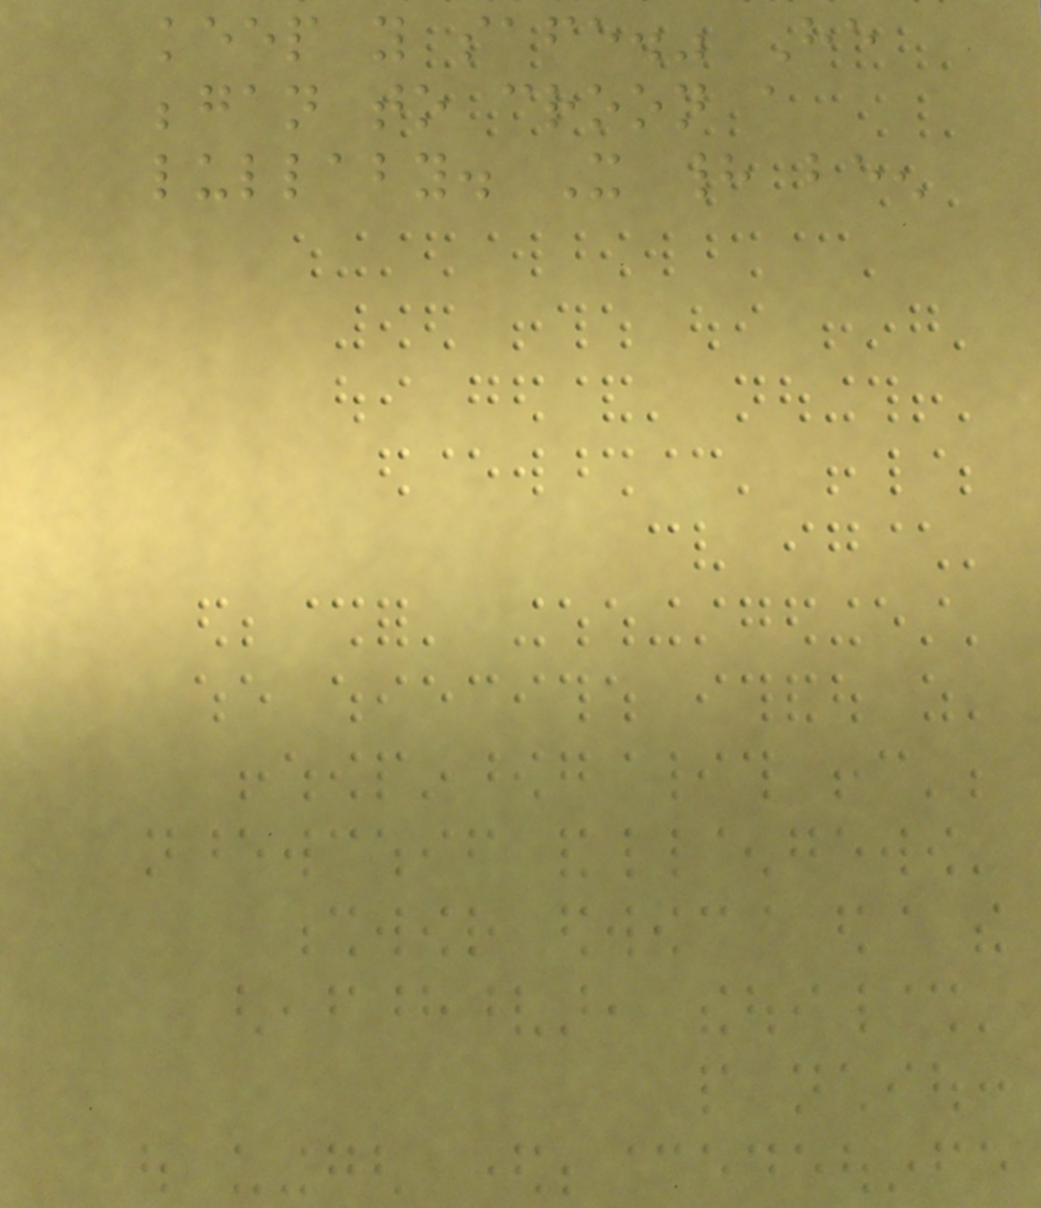keep you safe." He
began to croon a
lullaby. It had been
